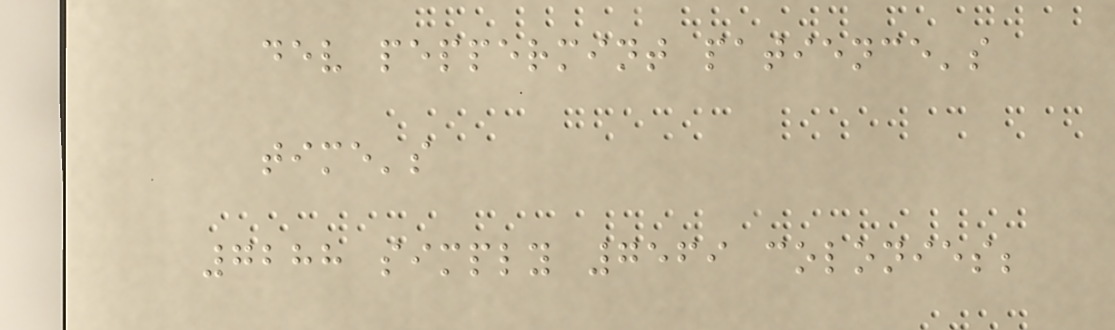dev peppermint patience's
time's
7288 simply 7569 colonies;
